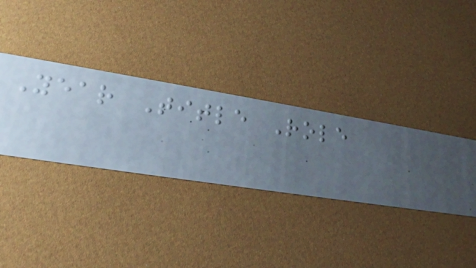Year Title Role
